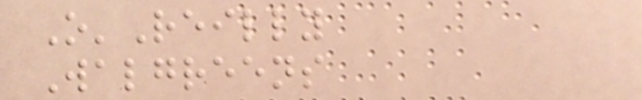O'Reilly
Walgreens
